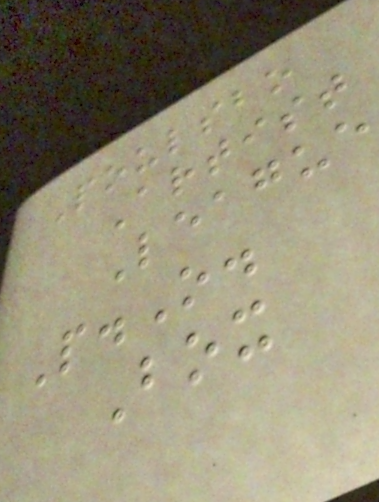Poulsbo
Artist
League
P.O.
Box
